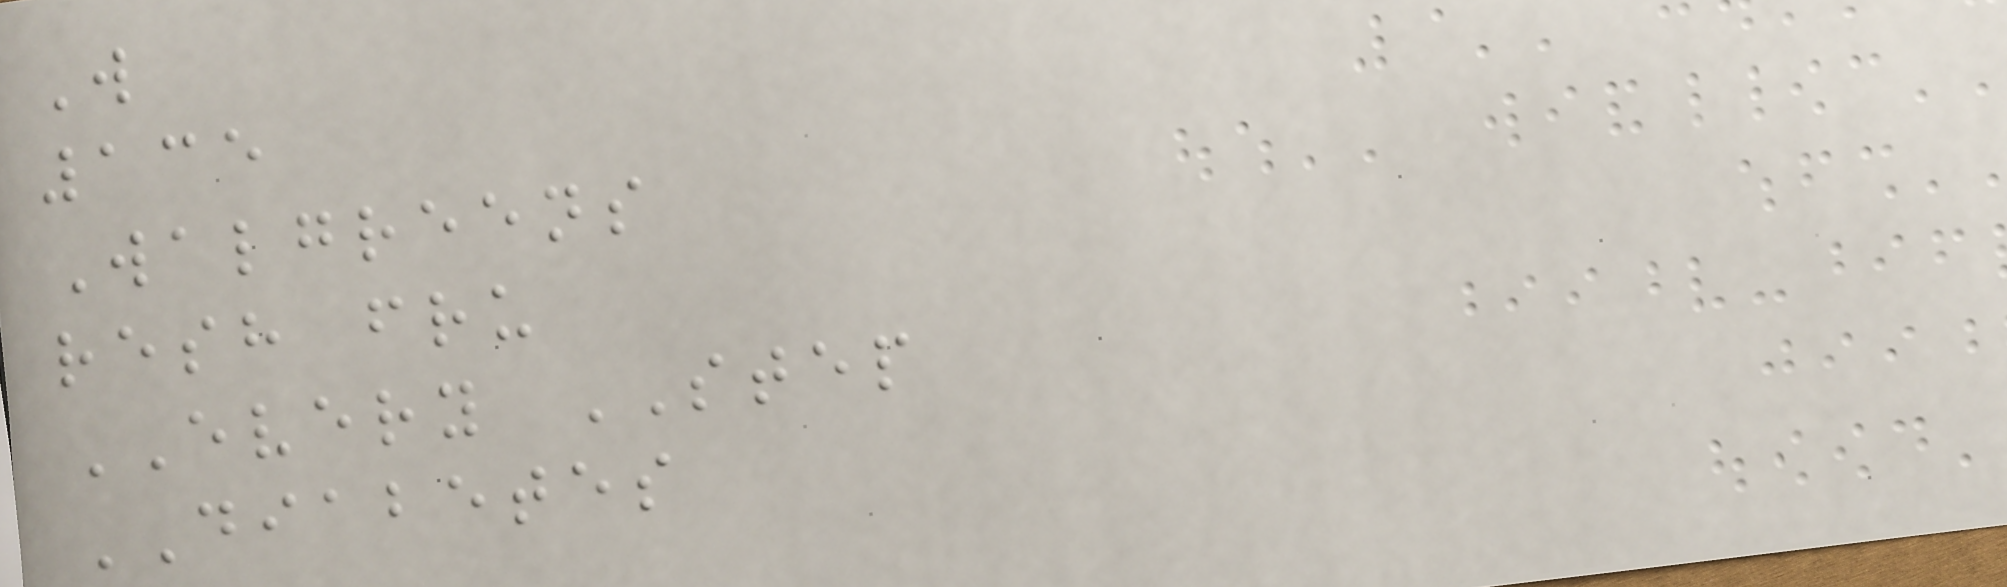W
135
Walgreens
resh fru
EVERY STEP
DIABETES
